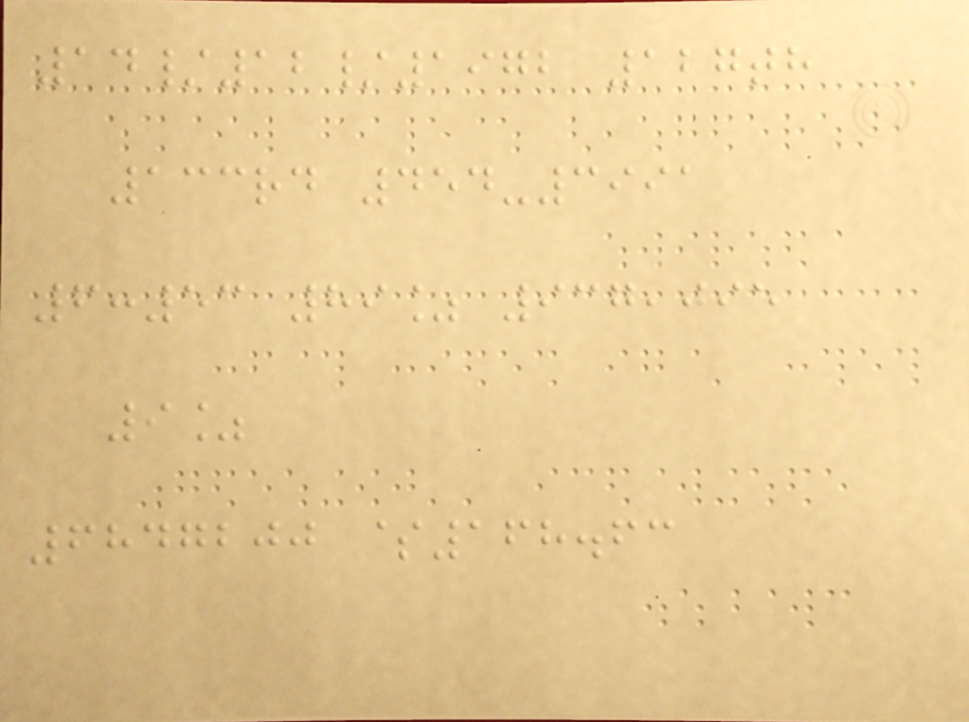14/12/1972 127th
133rd 454-3991
6:53 89% 937,095
9%
6847200 $168.63
